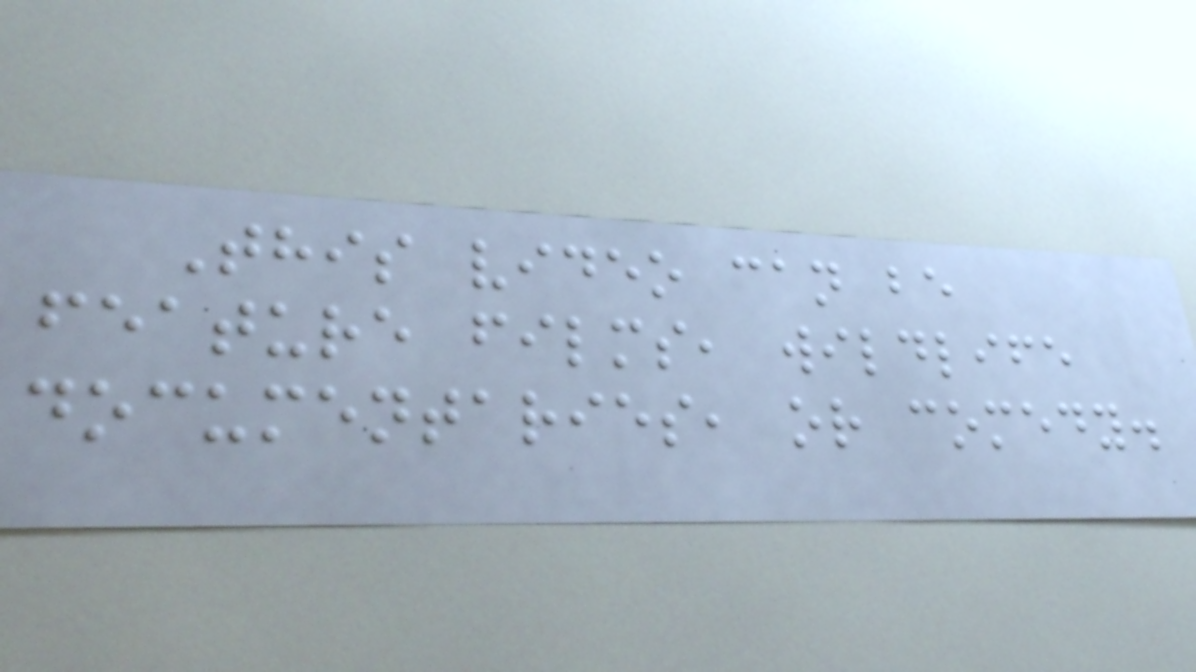This video can be
feature films, wildlife
documentaries, or comedy.
